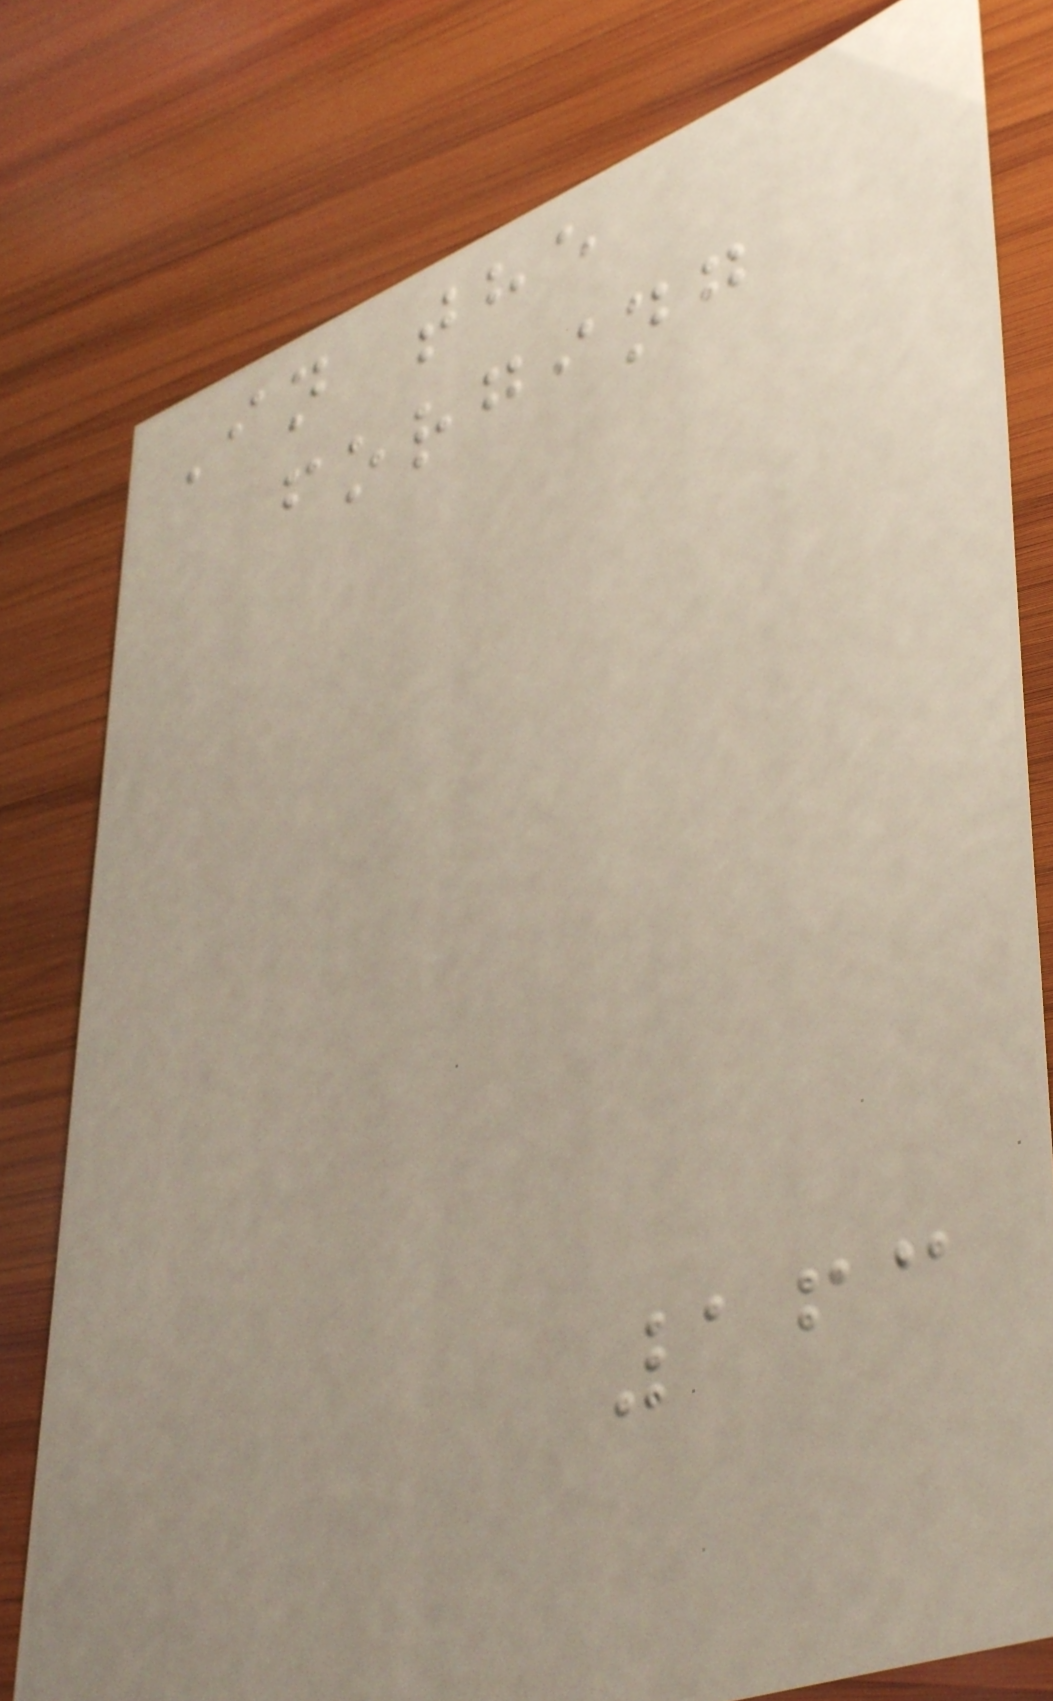In the
forging
163
